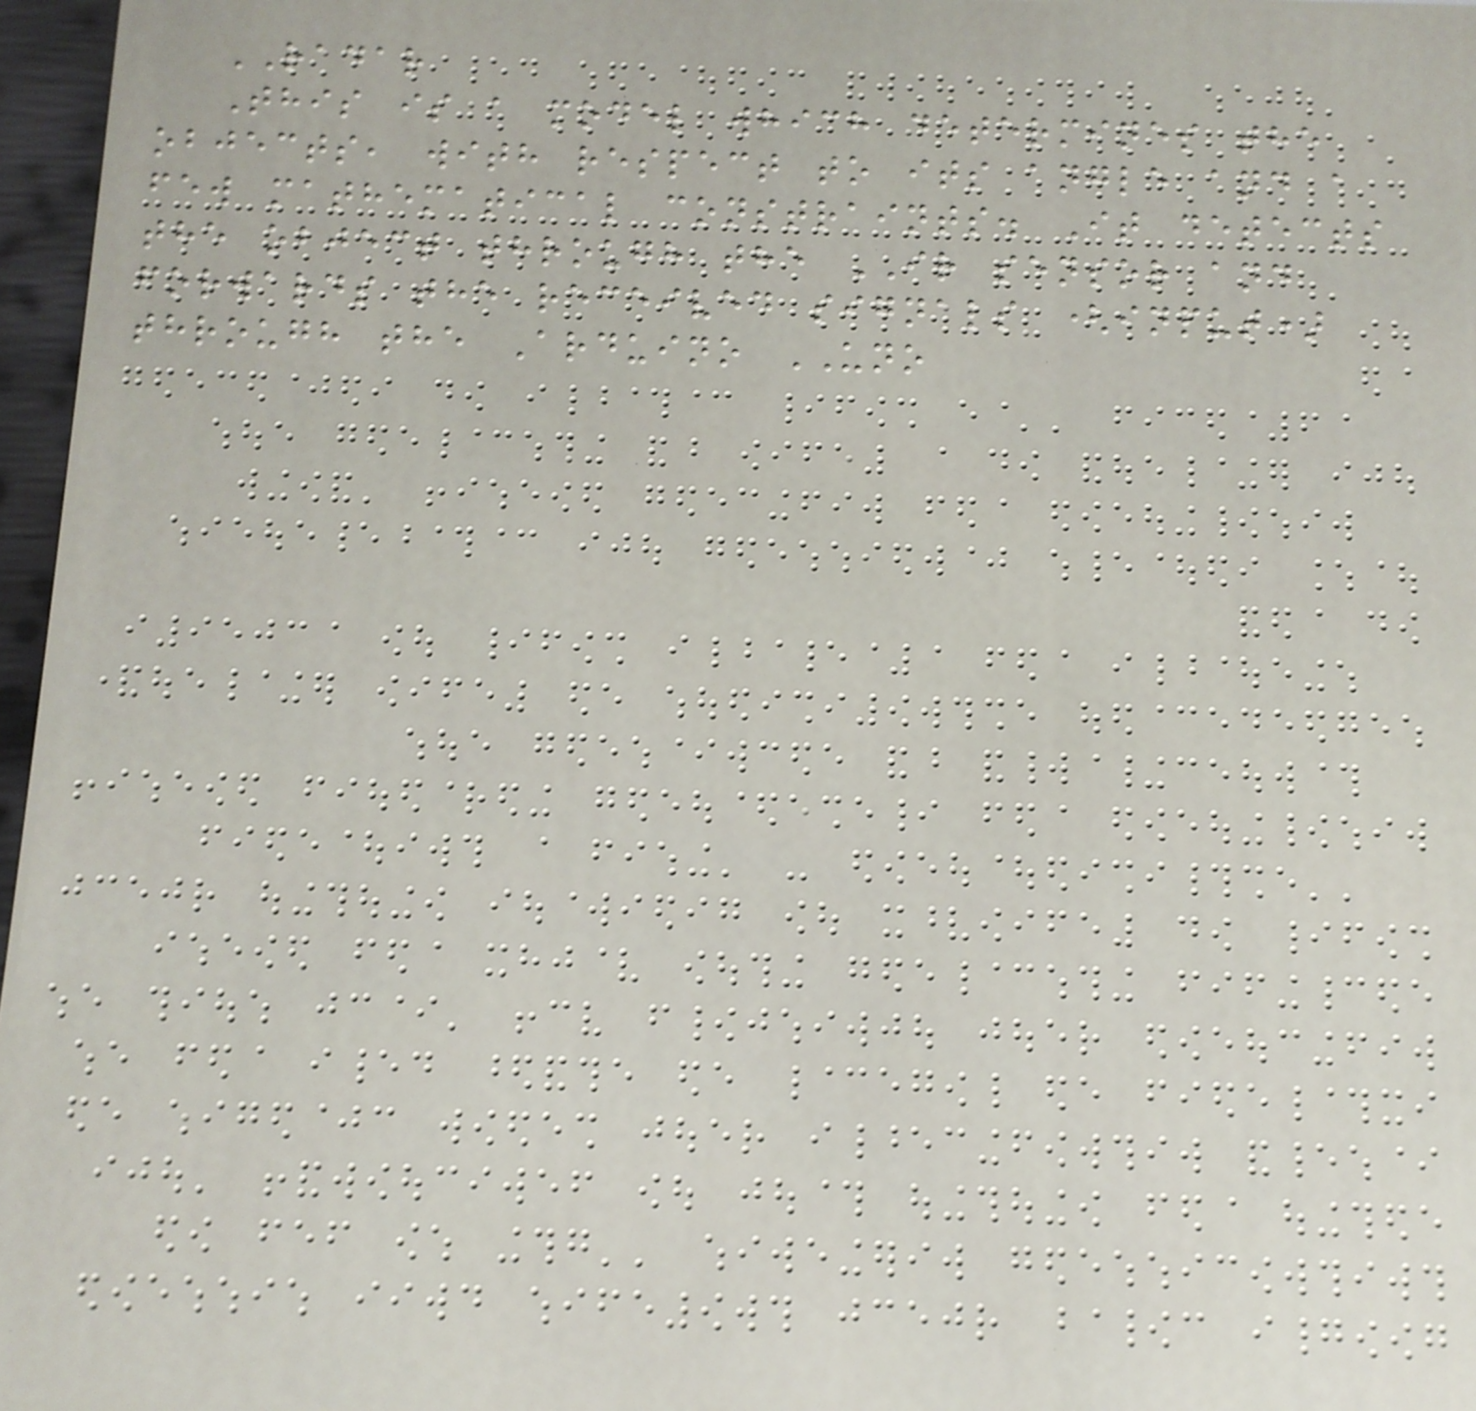RADAR
This is a model which determines the
objects, with respect to its angle and a
few mathematical constraints. It detects
the object through the IR sensor and
forwards the received signals (input)
through the Arduino UNO
